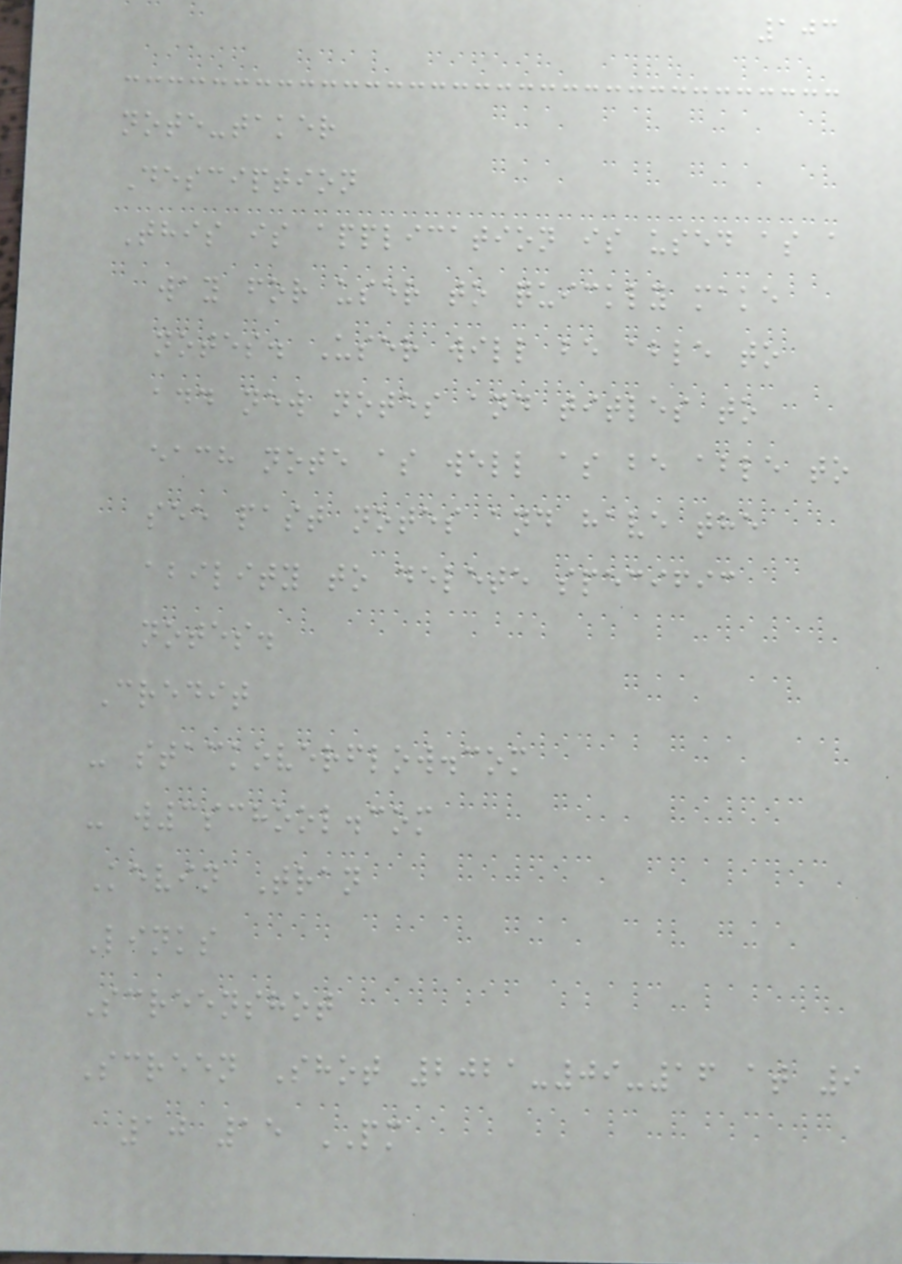103
note-taker
Desciption
This is application is used as a
way for user to quickly make
notes. User will be able to
add new notes and titles to
each note as well as be able to
see past notes and have the
ability to delete specific
notes.
Credit
- stackoverflow.com
- w3school.com
Kevin Tran
Links
Screenshot
Screen Shot 2021-09-16 at 9
10 15 PM
